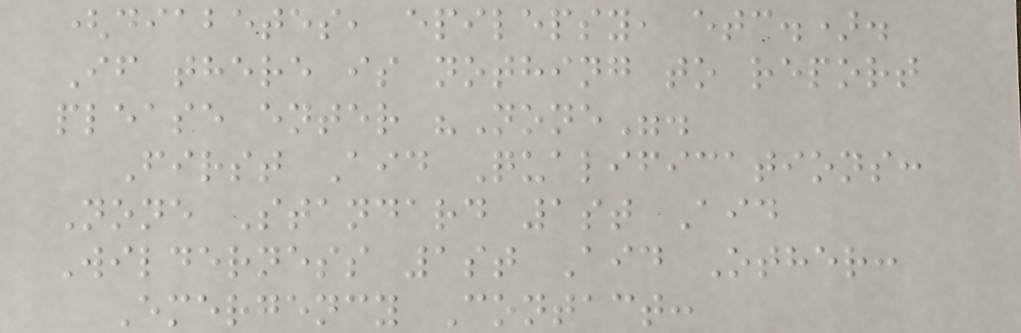(diabetes, epilepsy, etc.).
If there is nothing to report
please enter "None".
First Aid Qualifications:
None Standard 1st Aid
Wilderness 1st Aid Other:
Emergency Contact:
